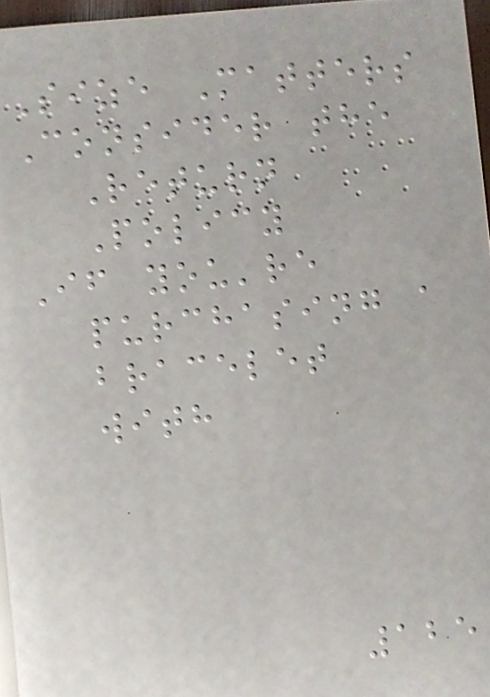Size Matters
Consider the
Return
Policy
If you're
purchasing a
bracelet
with
125
